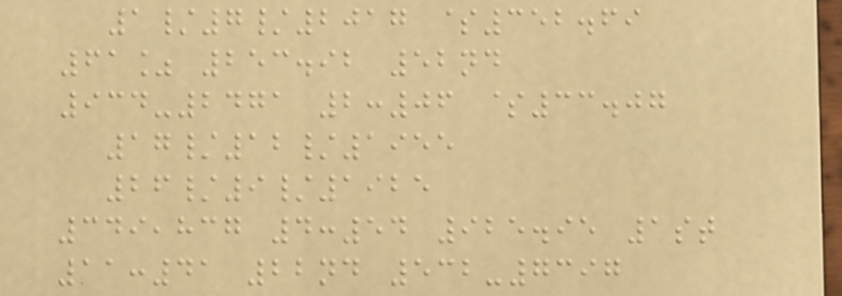1/7/2017 $352.69
61% 253.92 52nd
934-2471 2:06 $33.07
17/12/1955
26/9/1925
349,837 4:54 925.95 1st
11:41 22nd 532-7397
